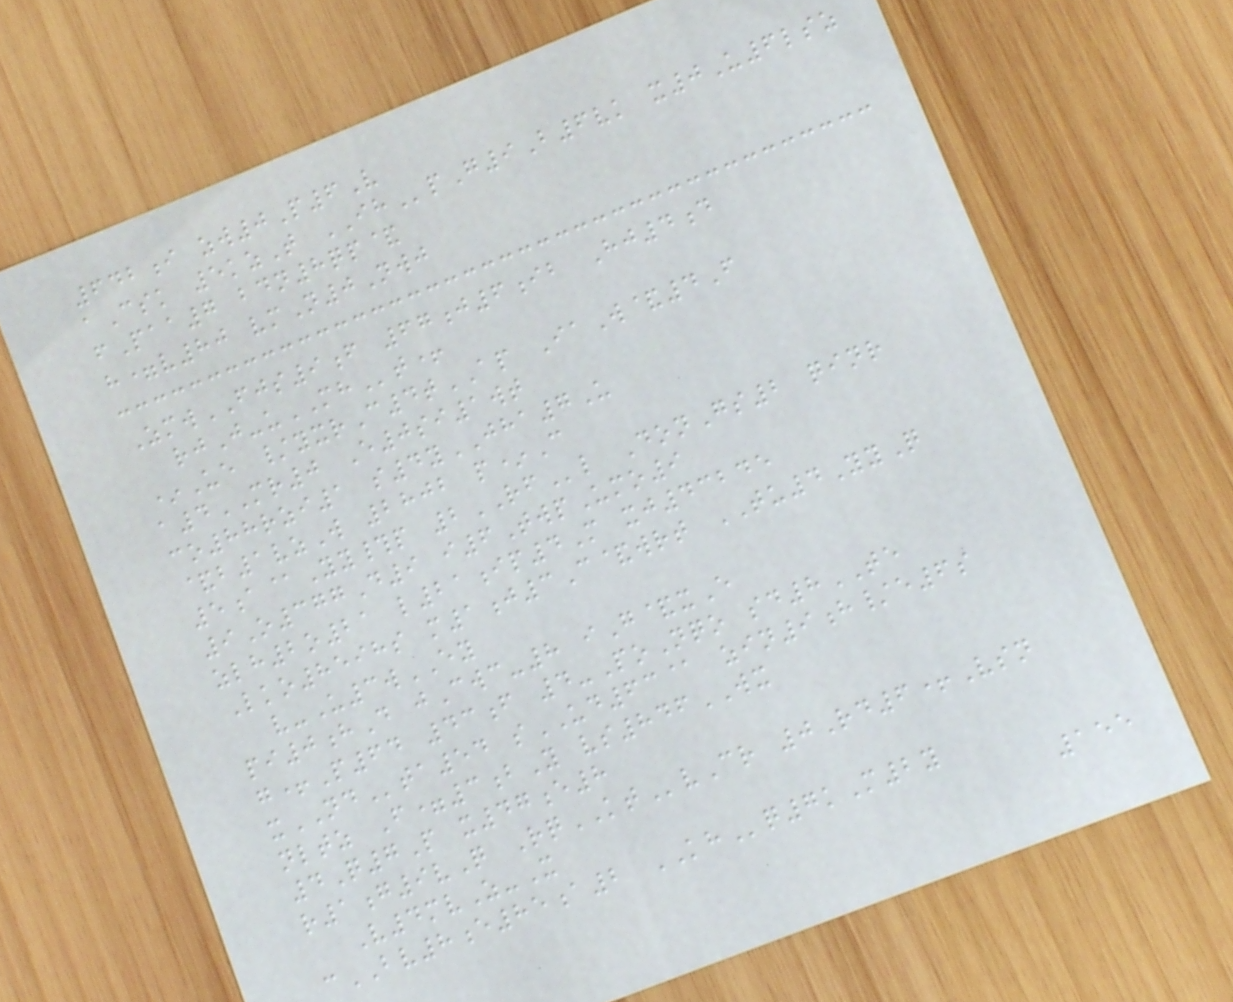642i zw0P6V
aCsk 5kzT IHpG9B6vk x0U6lsz
fPaa7 bdn8qp&
h=v80 vmN0Nwj
ZmwFJS9f 67j6ib Hj4d
rjJ-uMHt+
*Ue /yxrC4tAP IaW&4F
a4MR0 E0si1wt
co88rzi1 s4yJHA7U
&b1vzW 2802 p*C
5a@Yy#p 2RFl DonGs2 qinr
9O377D9 i6TwpUmo9
zlh2o21 l21ip4M xj43245
Lko8598s m1j3C&wrt TU4YyQ
v-U3wEY
pi0hD jCwc-8 iG&xE
g+P64 43f 4-PoNqo sd8TE
xNDta54 sUD63@ zin9h/e6s
nltz F=3bY vs846WX
4Q7P x47e8
r1g9vQ RqKTvCr 0Rd6+Vsn
V4mvZ-X
cBV8e85a2 KHq7kM2y
155
